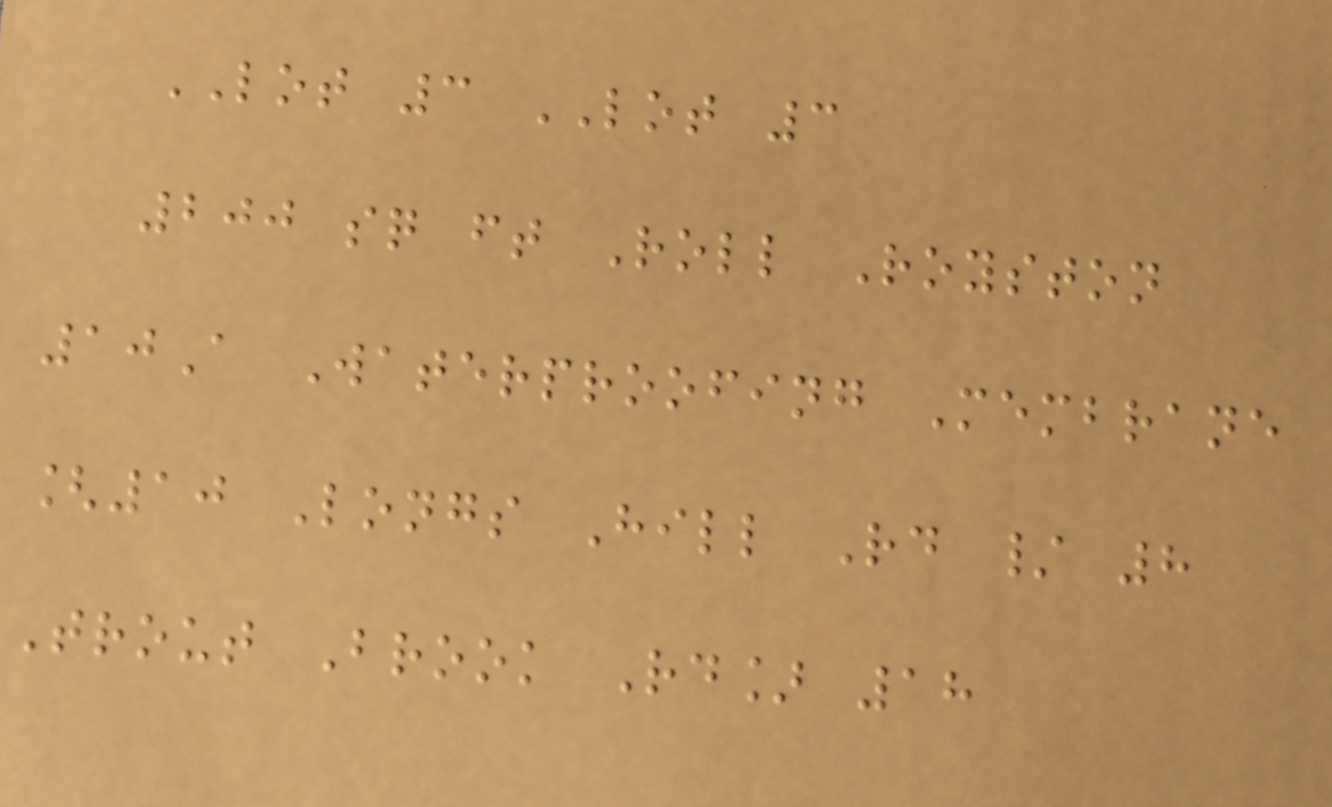LOT 3 LOT 3
200 sq ft Roll Royston
10A Waterproofing Membrane
[10 Longs Hill Rd / 8
Trout Brook Rd] 18
